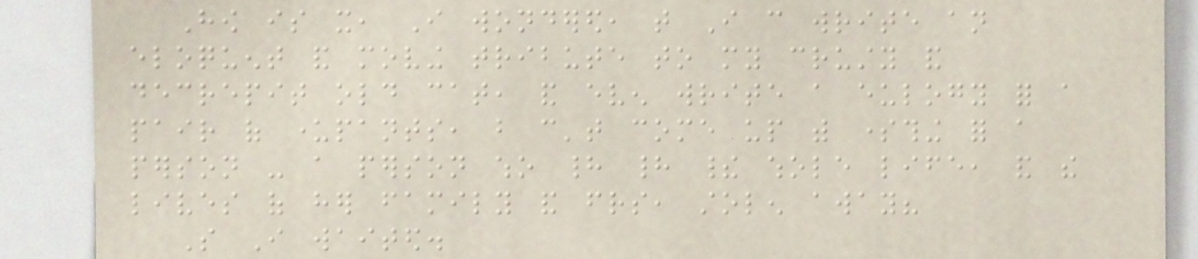How is it, I wondered, that I can write an
eloquent and moving tribute to my crusty and
decrepit old cat, and even write a eulogy for a
pair of underpants, but can't come up with something for a
person - a person who had had their whole life, and the
lives of her family and friends, stolen away?
So I waited.
